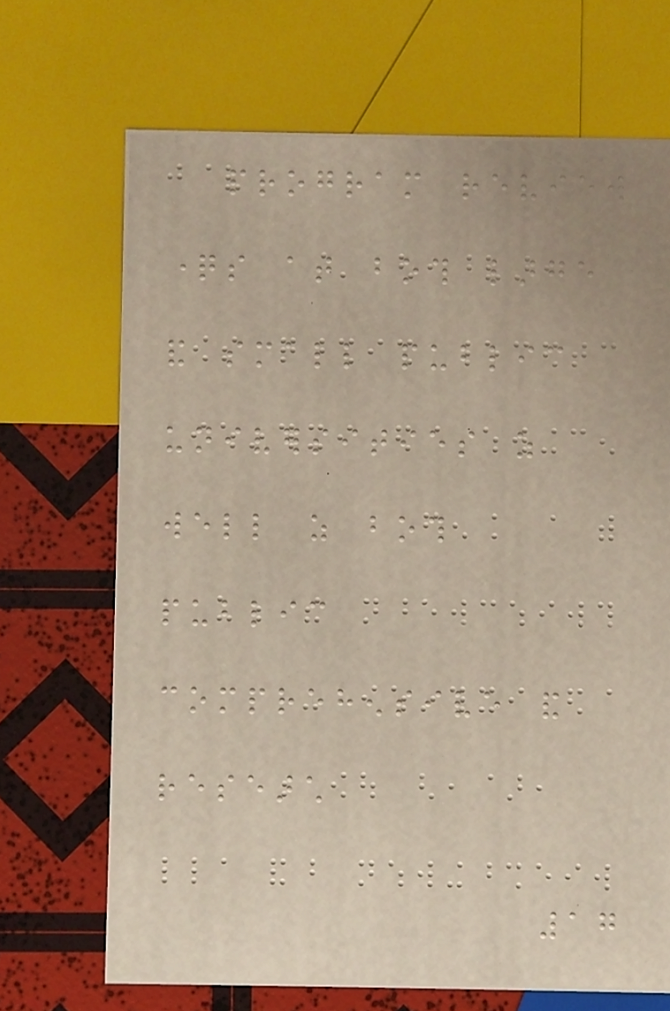program review
questions at both large
and small public
universities as
well as both
public
comprehensive and
research
17
